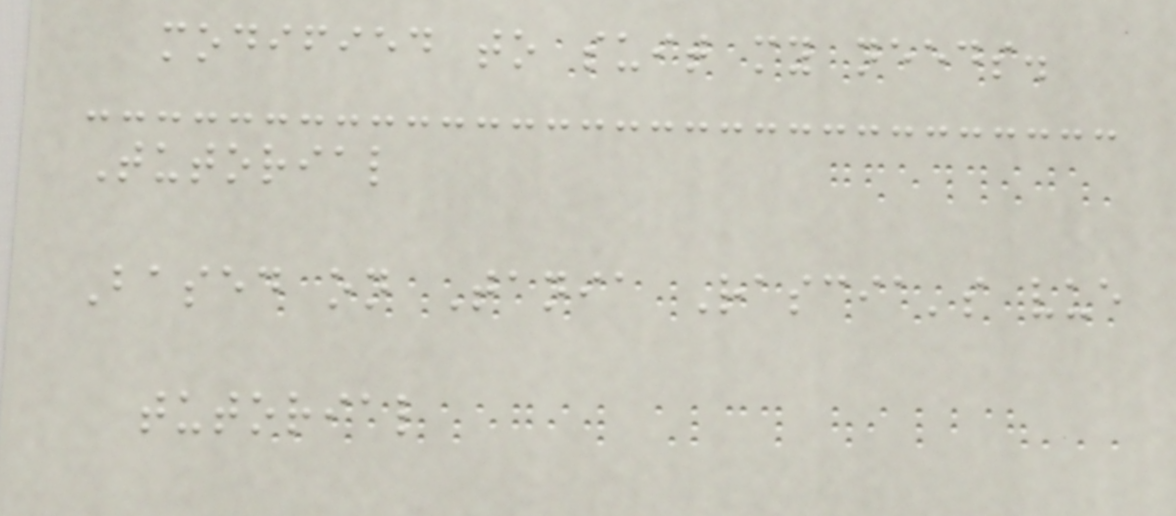modified to suit my needs.
Tutorial
Based on Tania Rascia's vue
tutorial
